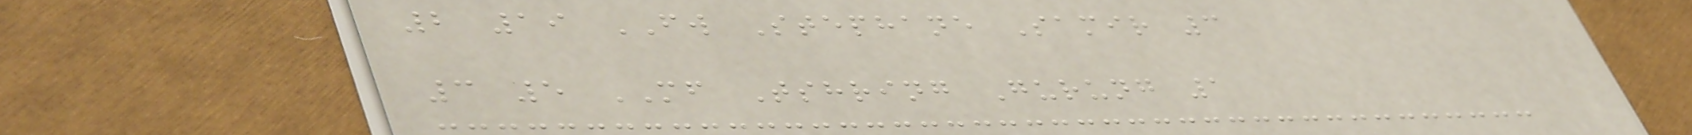2 19 FW Stephane Samir 3
3 5 MF Tshring Gurung 1
